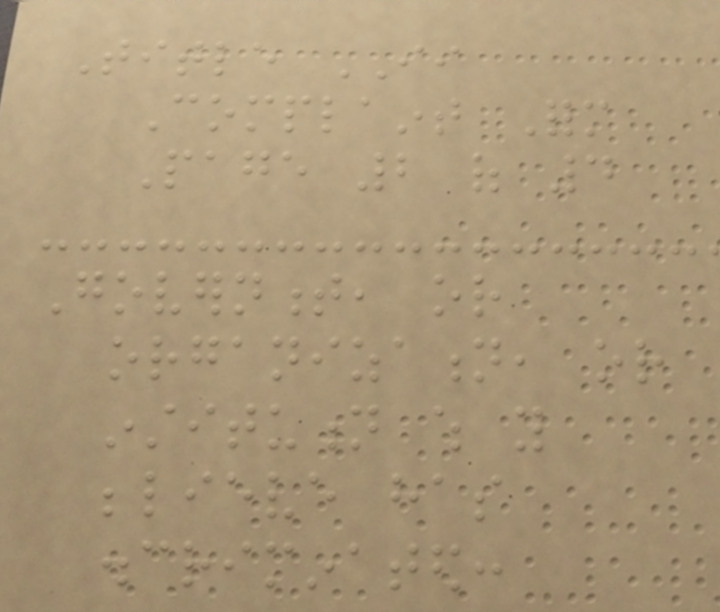Title II
Complaint Form
Page 2 of 4
Government, or
organization, or
institution which you
believe has
discriminated:
